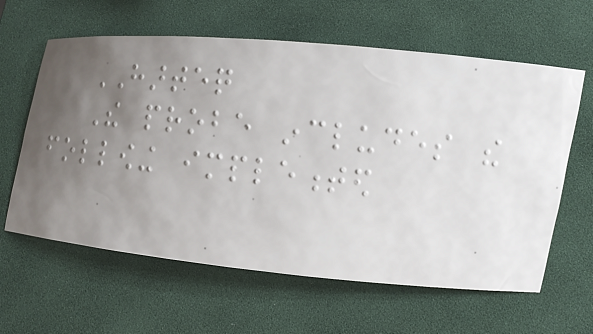HARTEQ
The probe includes the
following implemented
